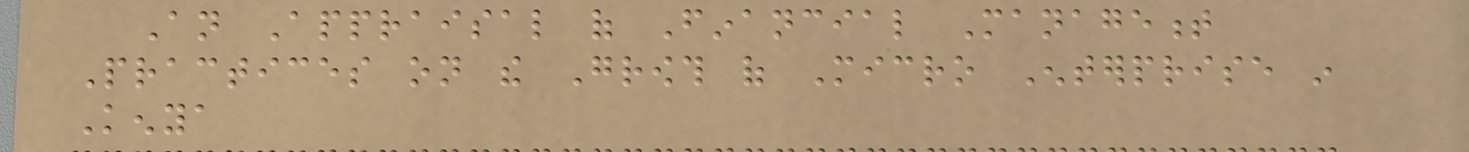An Appraisal of Financial Management
Practices on the Growth of Micro Enterprise in
Kenya
